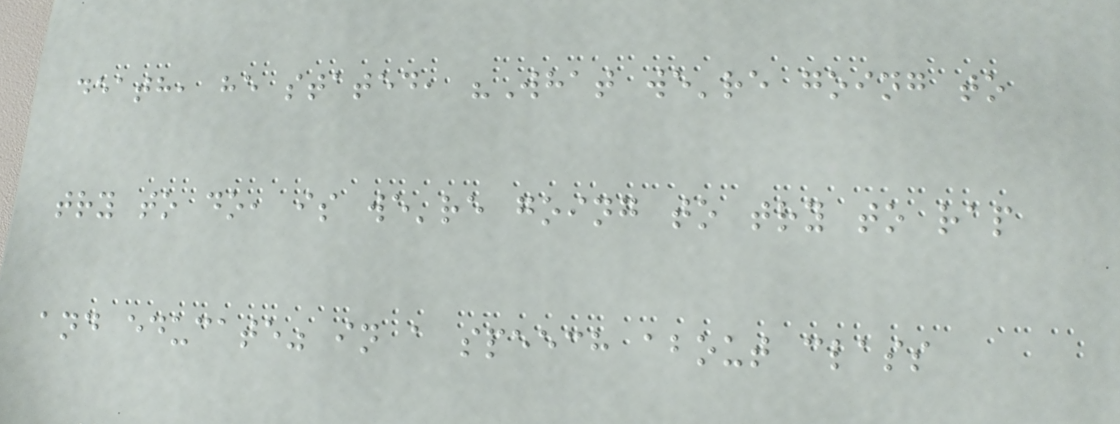death, he stated, "What we're going to
try to do, is we're going to try to rap
and educate" in a speech about class
